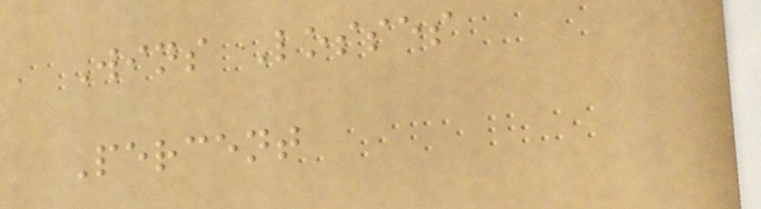Wins Losses
Percent
